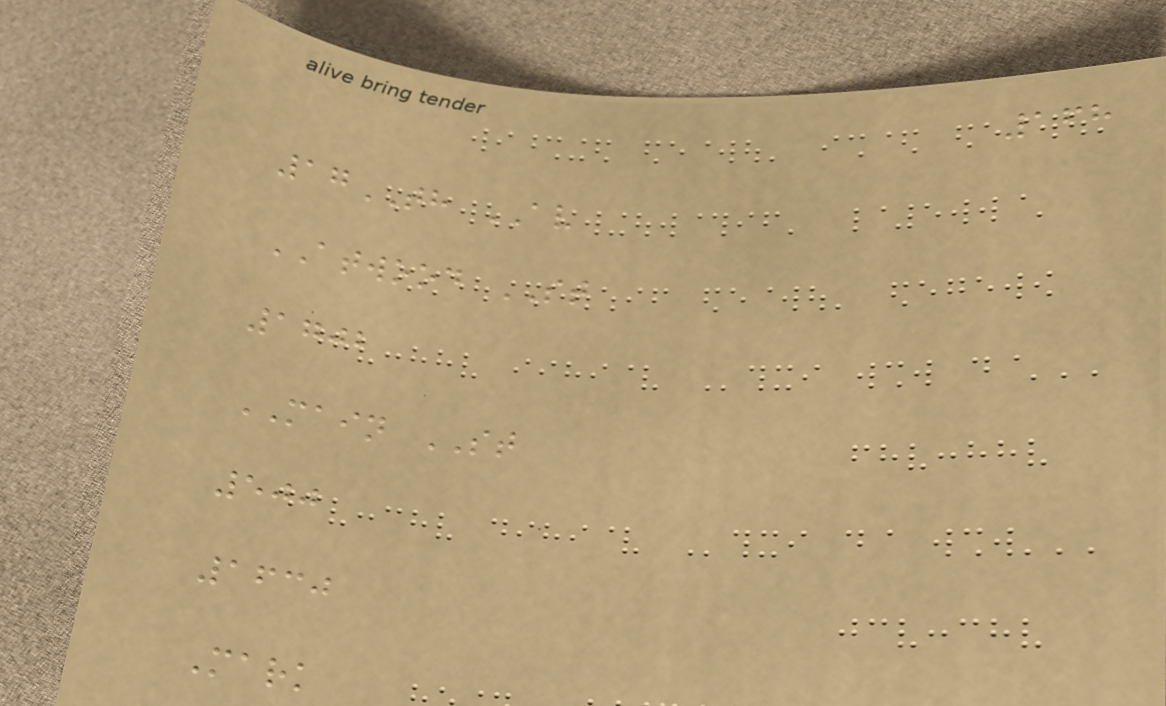168
17TH AV
ATWOOD ST
1702
MAIN ST
500
1630
Mark
